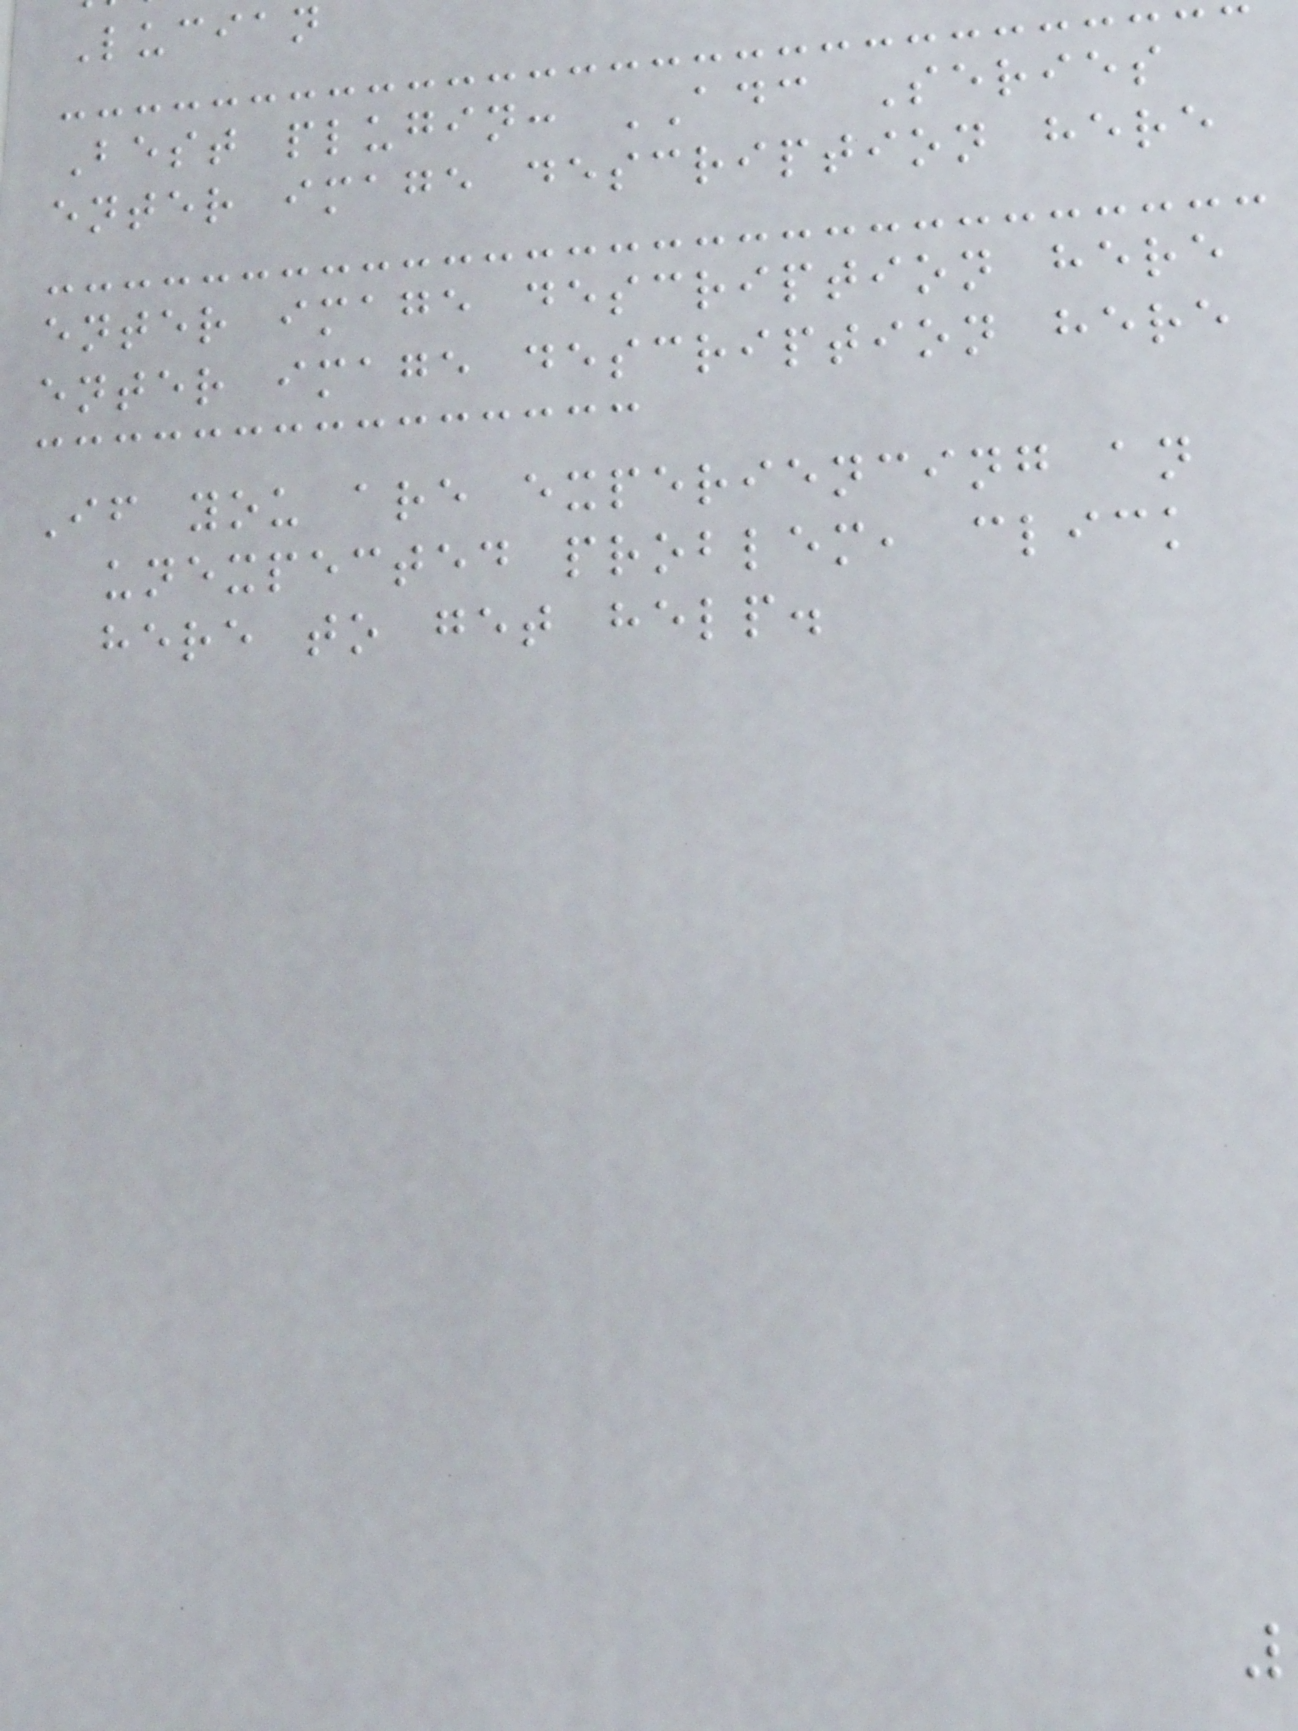Lucian
Best plugin: ADC Series
enter image description here
enter image description here
enter image description here
If you are experiencing an
unexpected problem, click
here to get help.
